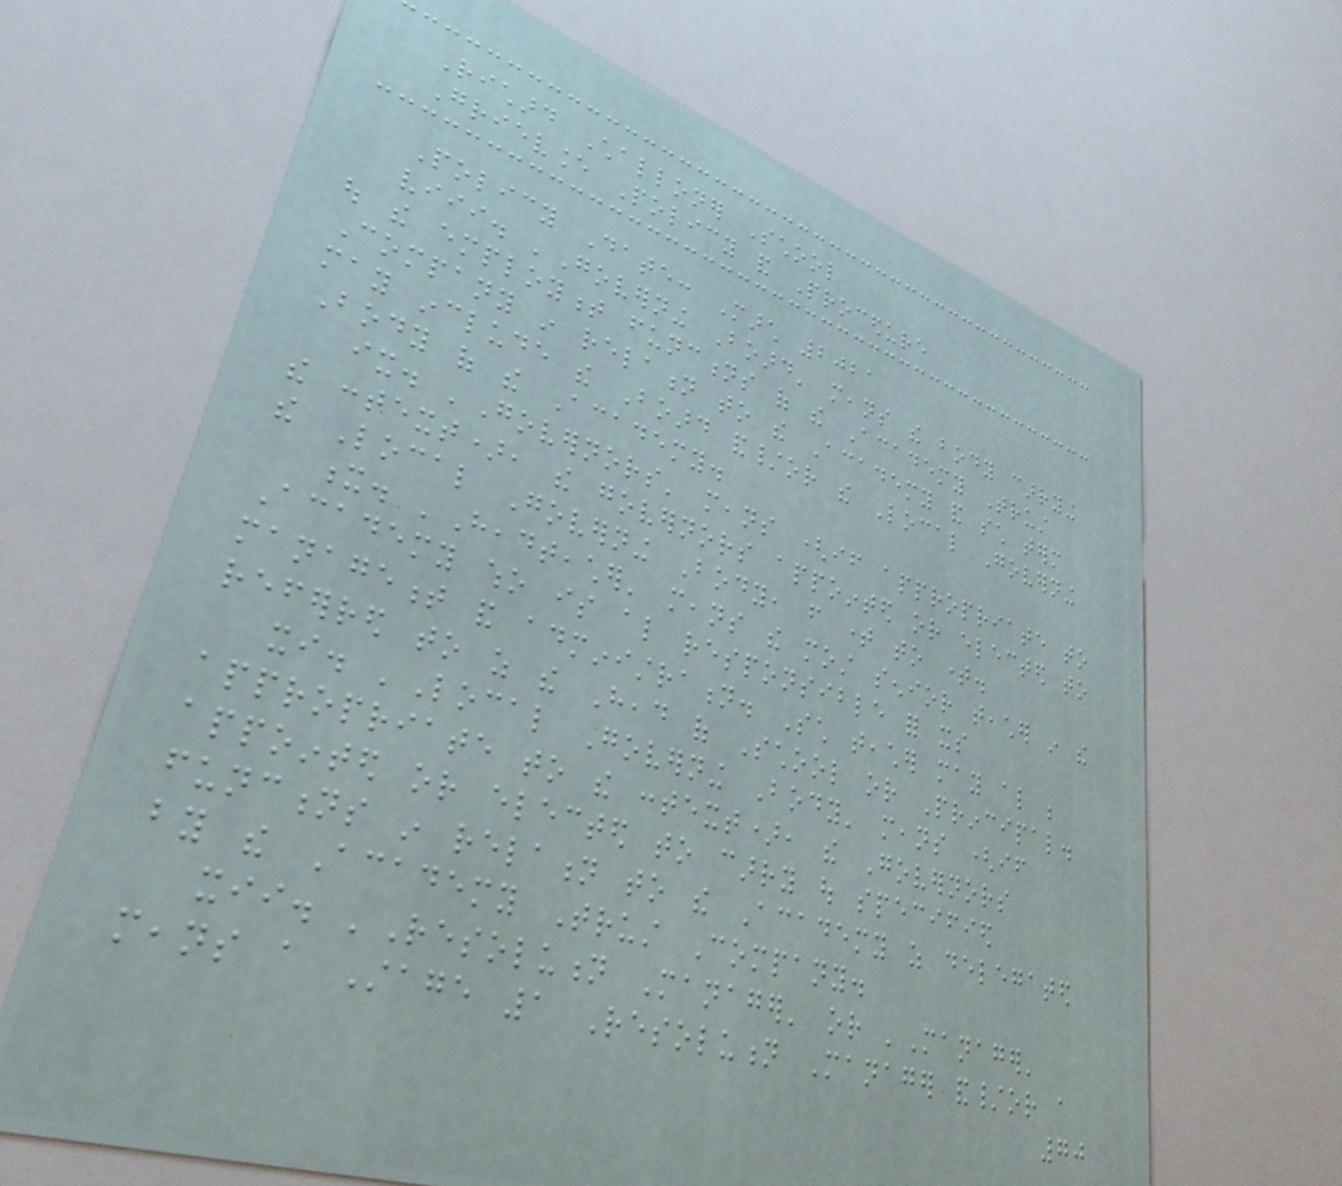Richard Challoner School
Grievance Policy and Procedure
Policy Date: March 2021
viii. 'Governing Board' means the body carrying
out the employment functions of the Academy Trust
Company in relation to the Academy and such term
may include the Board and/or the Local Governing
Body of the Academy.
ix. 'Governors' means (if appropriate to
the context), the governors appointed or elected to
the Local Governing Body, from time to time.
x. 'Headteacher' means the most senior teacher in the
Academy who is also responsible for its
management and administration. Such teacher may also be
referred to as the Head of School or Principal.
xi. 'Local Governing Body' means (if
appropriate to the context), the Governors
appointed or elected to carry out specified
functions in relation to the Academy as delegated
by the Academy Trust Company.
xii. 'Resolution Manager' or 'Manager'
means a Stage 1 Resolution Manager and/or a
70
